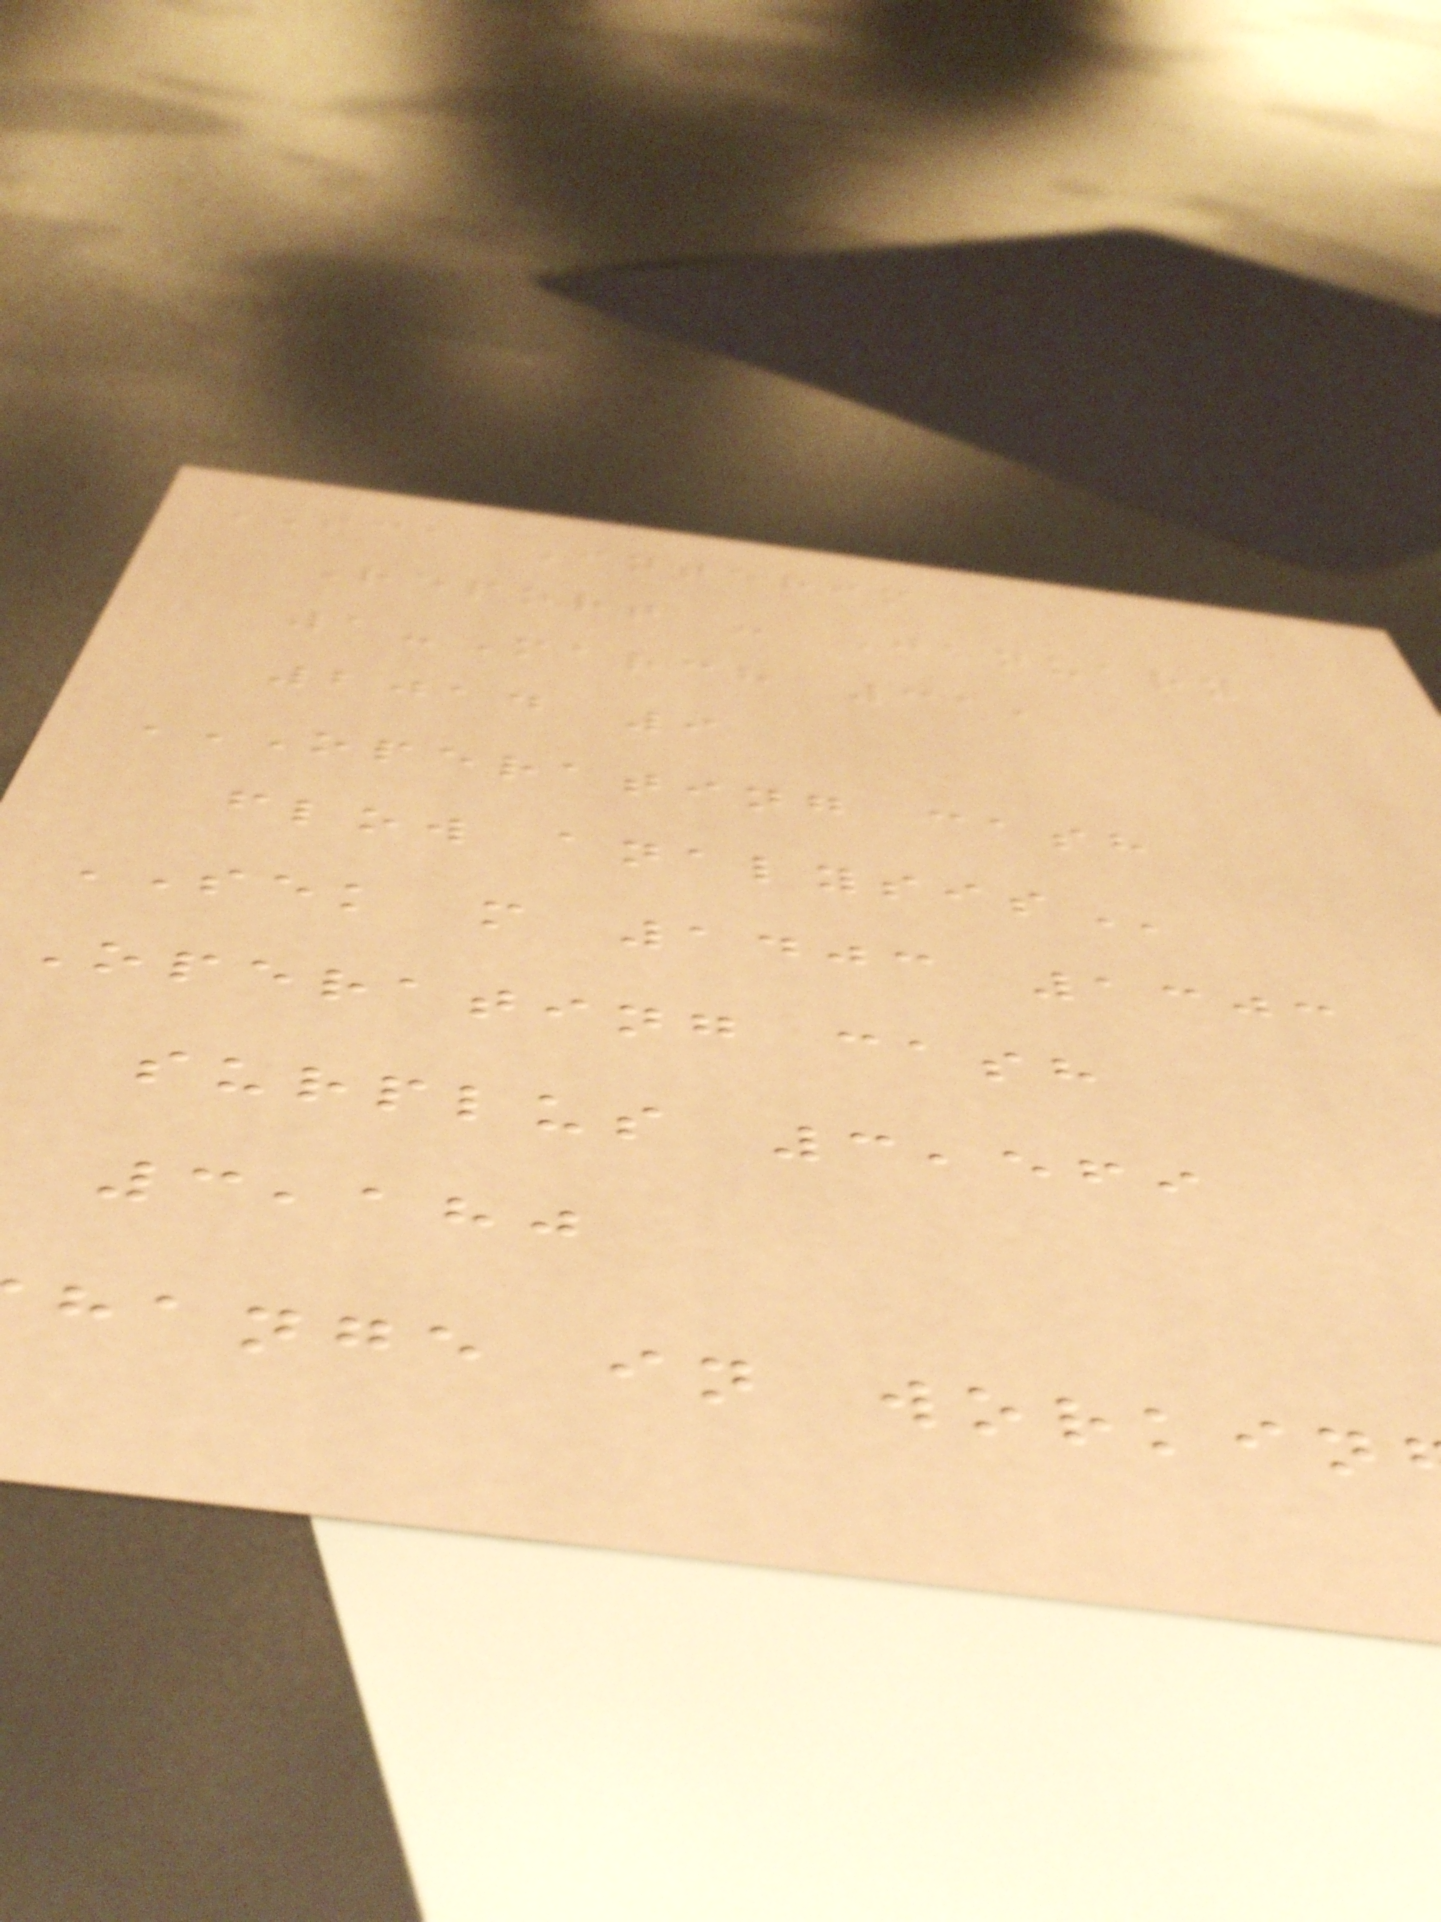SCA Interim
Report - January
1-March 31,
2014 9
OPERATING CASH
flow
SEK m 1403 1303
Operating cash
surplus 3,569
3,180
hange in workin
